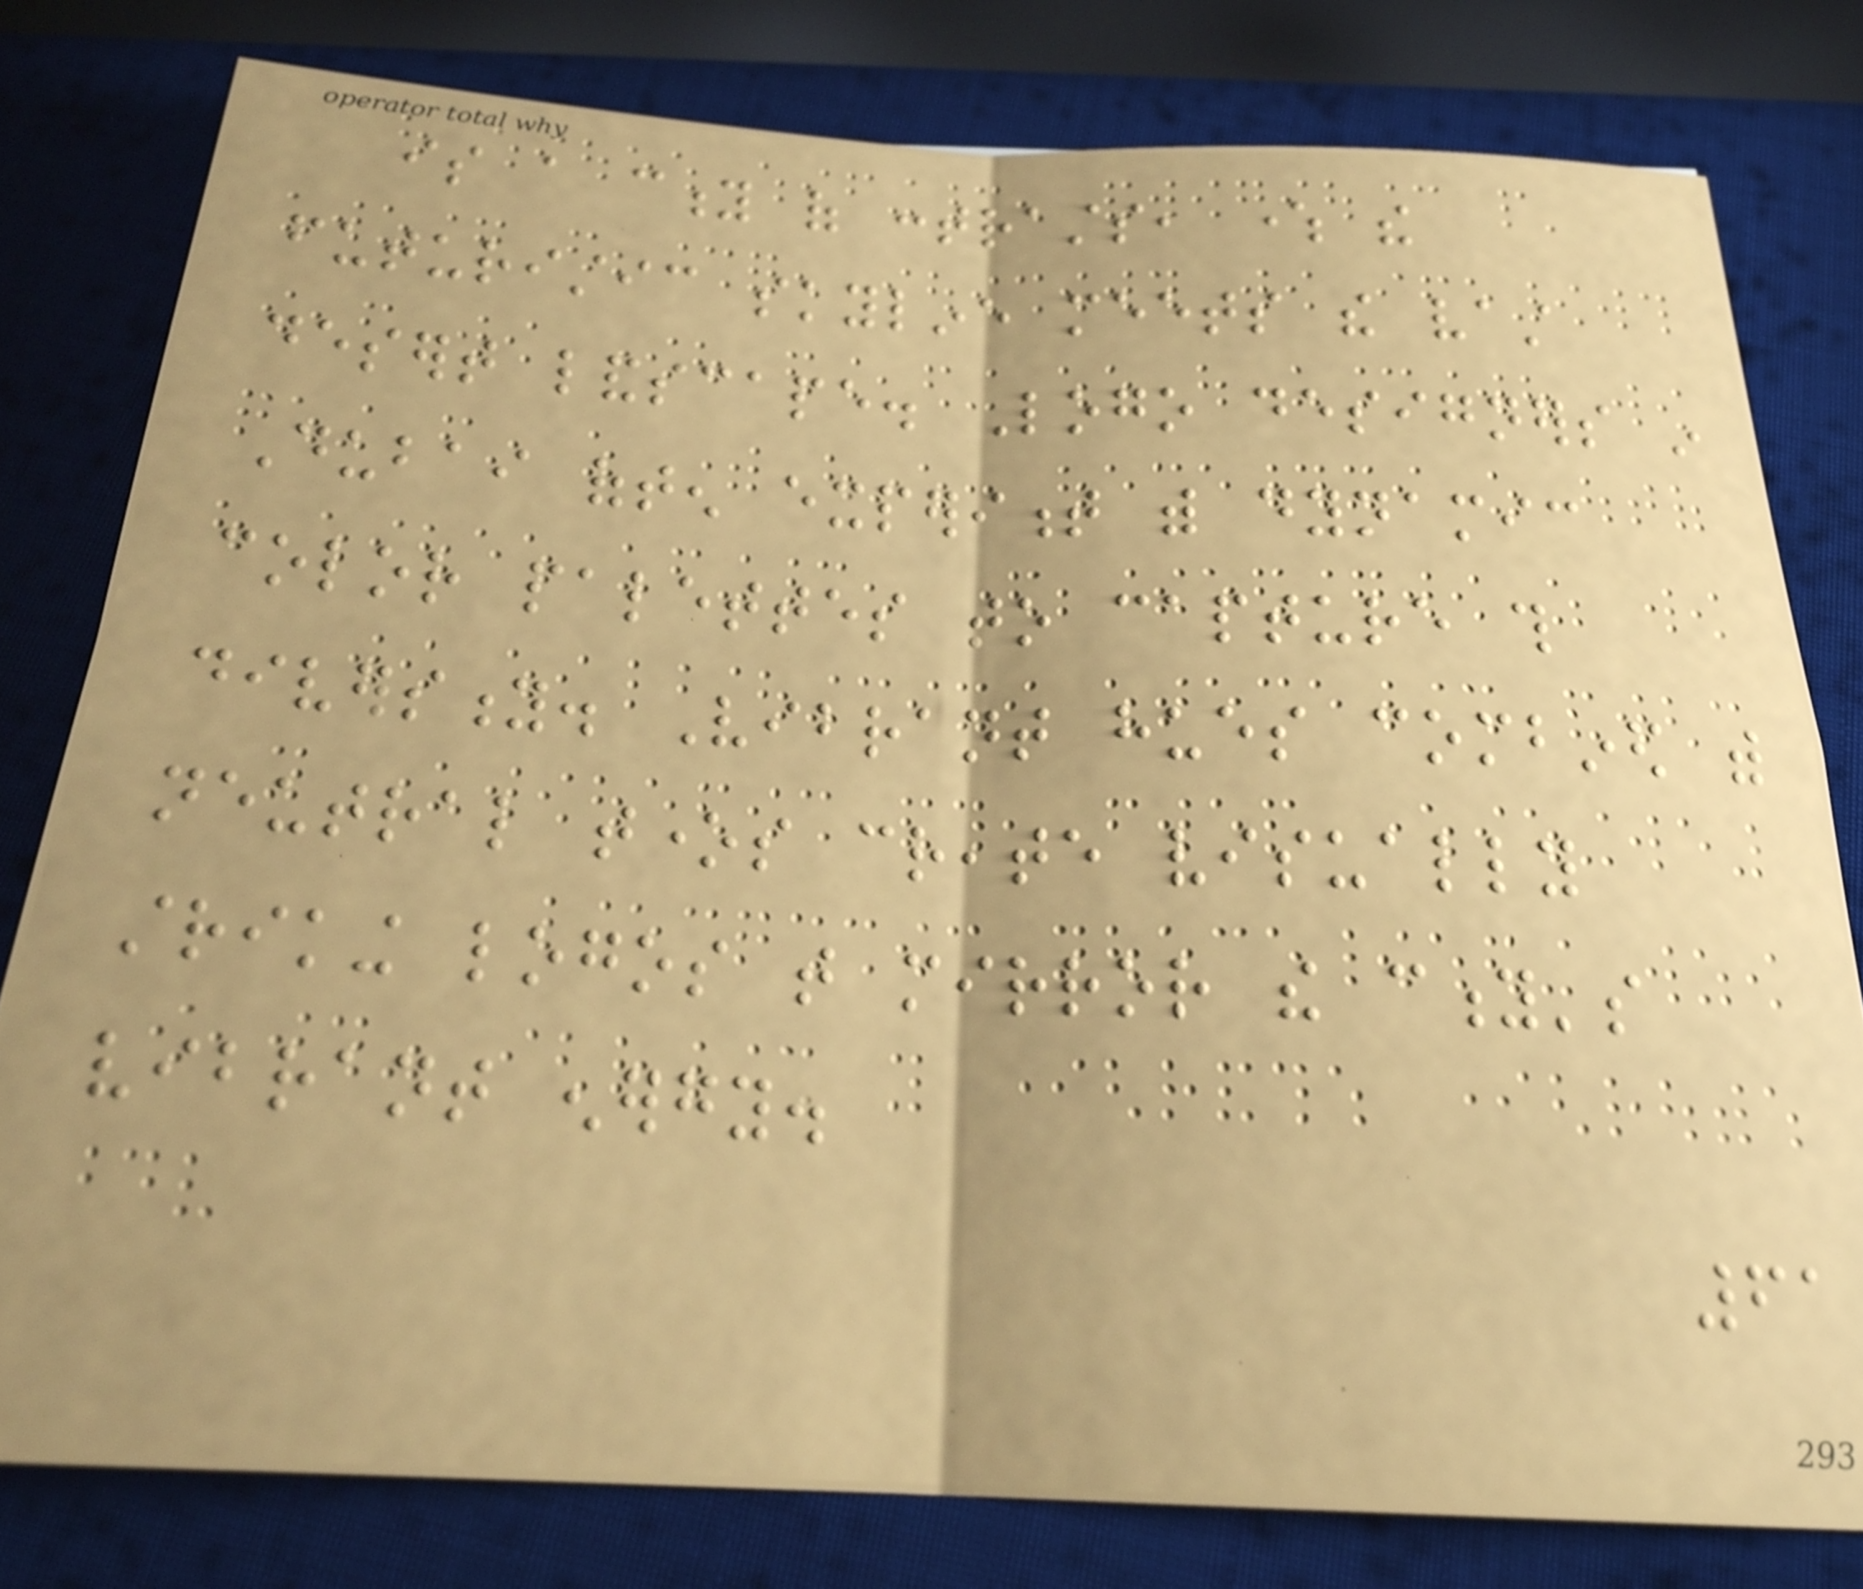is a city of contrasts, where the
futuristic skyline meets the vast
desert landscape. Logo designers in
Dubai often experiment with dynamic
color palettes to capture this
diversity. Vibrant hues combined with
neutral tones create visually
striking logos that mirror the city's
vibrant energy.
61
